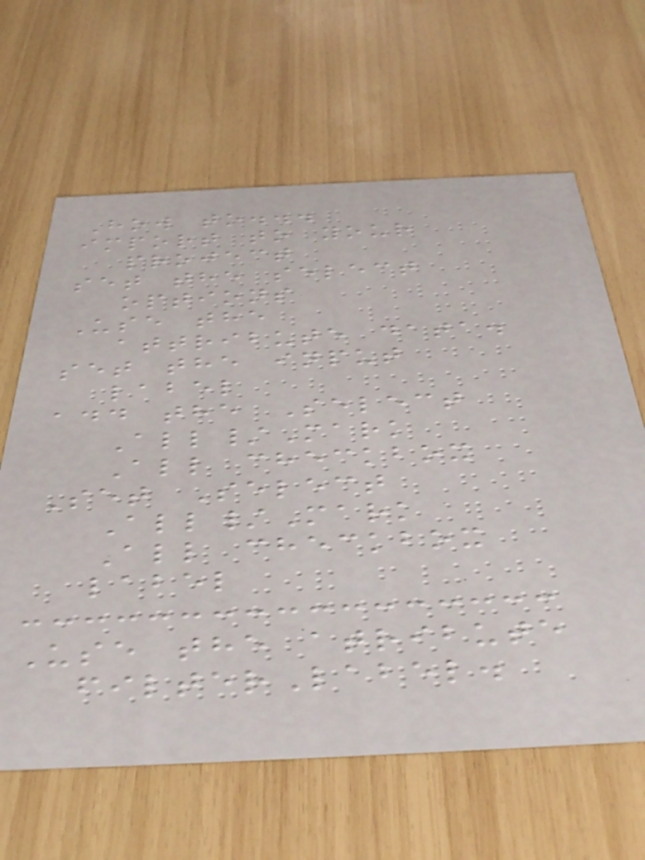How to...
import to your
project
set the select
options
Use the
attribute data.
set the input
label
add the Select
All/Mark
All checkbox
Set Select
All/Mark
All checkbox
label
Use the atribute
filterLabel.
